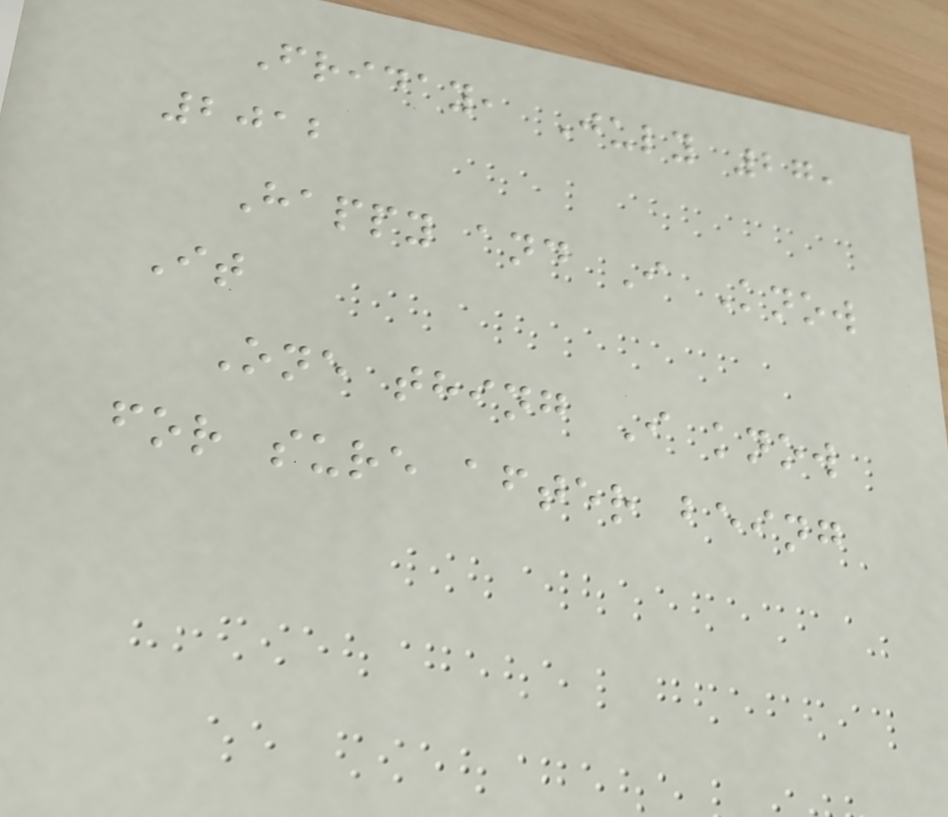Friday, July 27,
2012
Happy and I Know
It
One thing I know
for sure after being
